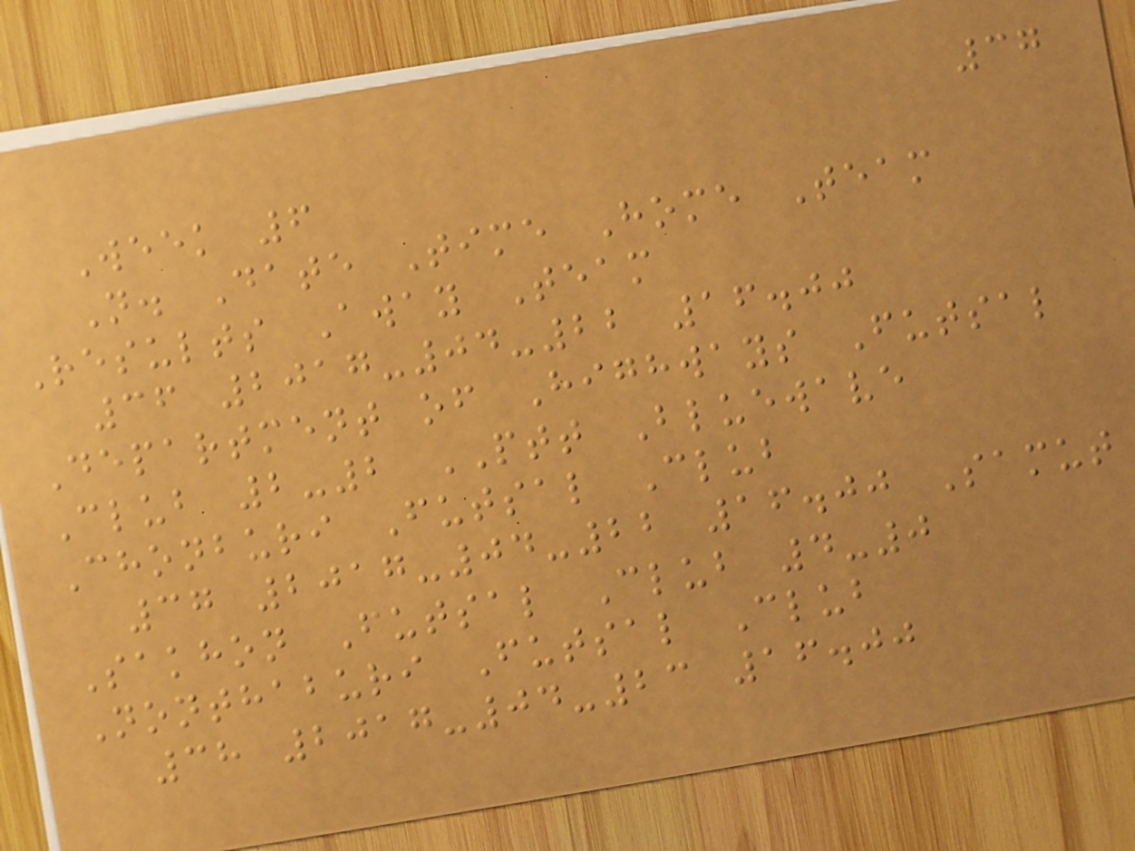37
Week 6
N. Date Time Home Team
Results Away Team
36 2017-04-22 16.00
Department of Highways Futsal
Club 2-2 PTT Bluewave
Chonburi Futsal Club
37 2017-04-22 16.00 Samut
Sakhon Futsal Club 4-0
Nonthaburi Futsal Club
38 2017-04-23 16.00
